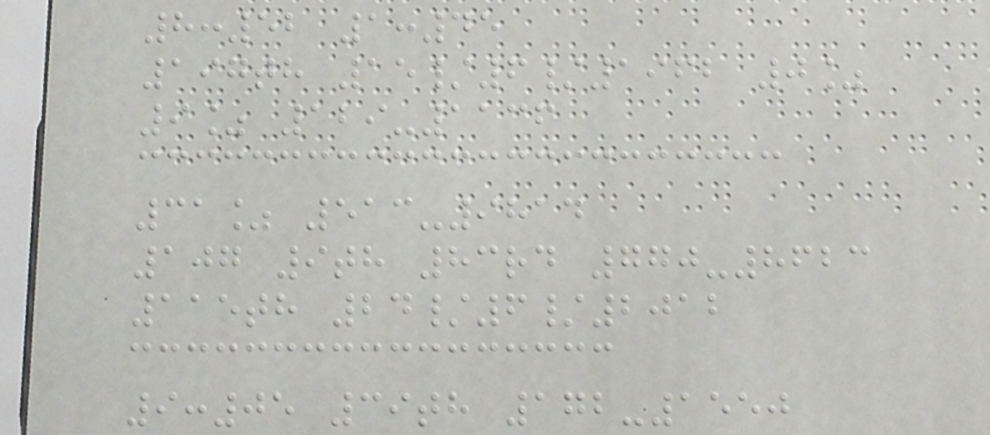8:52 1:45
197th 15/6/1962 0%
9% 129-1136
31% 513-9814
107 9th 83rd 770-8623
115th 24/6/2012
9:05 39th 172-1550
